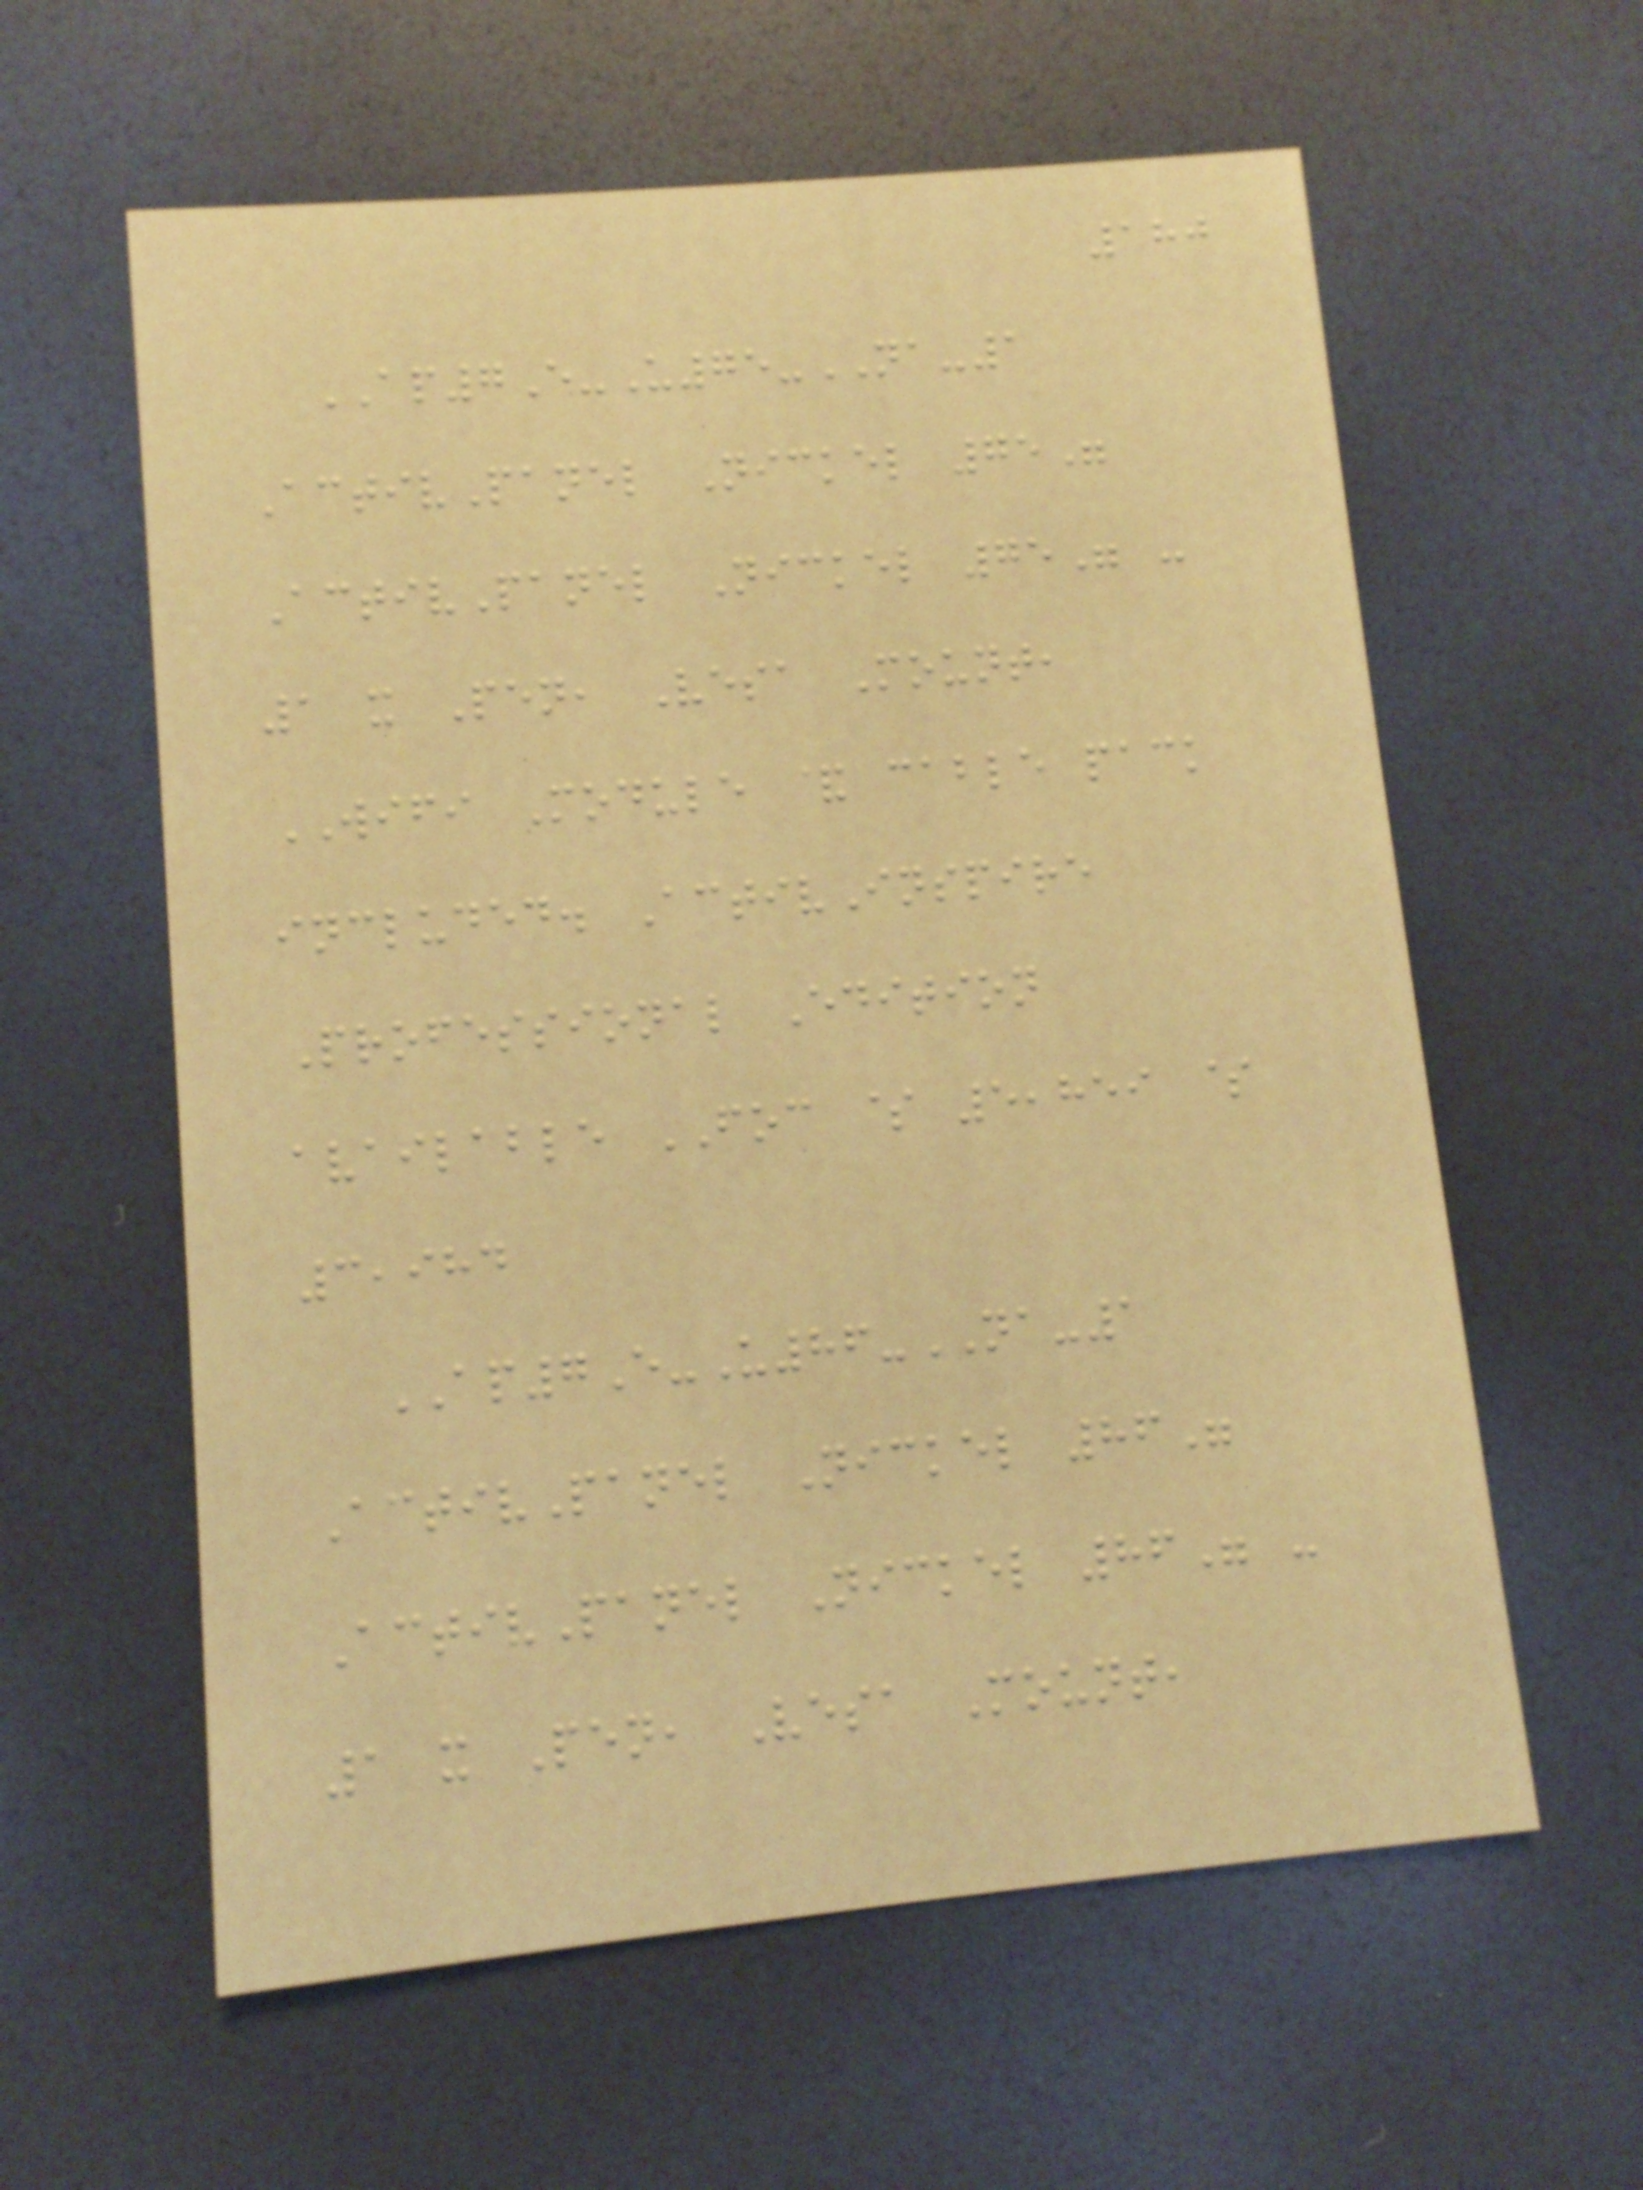180
AP7E-U75-NA-1
ActivPanel Nickel 75"
ActivPanel Nickel 75" -
1 x Pen, Vesa Mount,
WIFI Module & cable pack
included. ActivInspire
Professional Edition
available FOC $ 5,859 $
3,984
AP7E-U86-NA-1
ActivPanel Nickel 86"
ActivPanel Nickel 86" -
1 x Pen, Vesa Mount,
